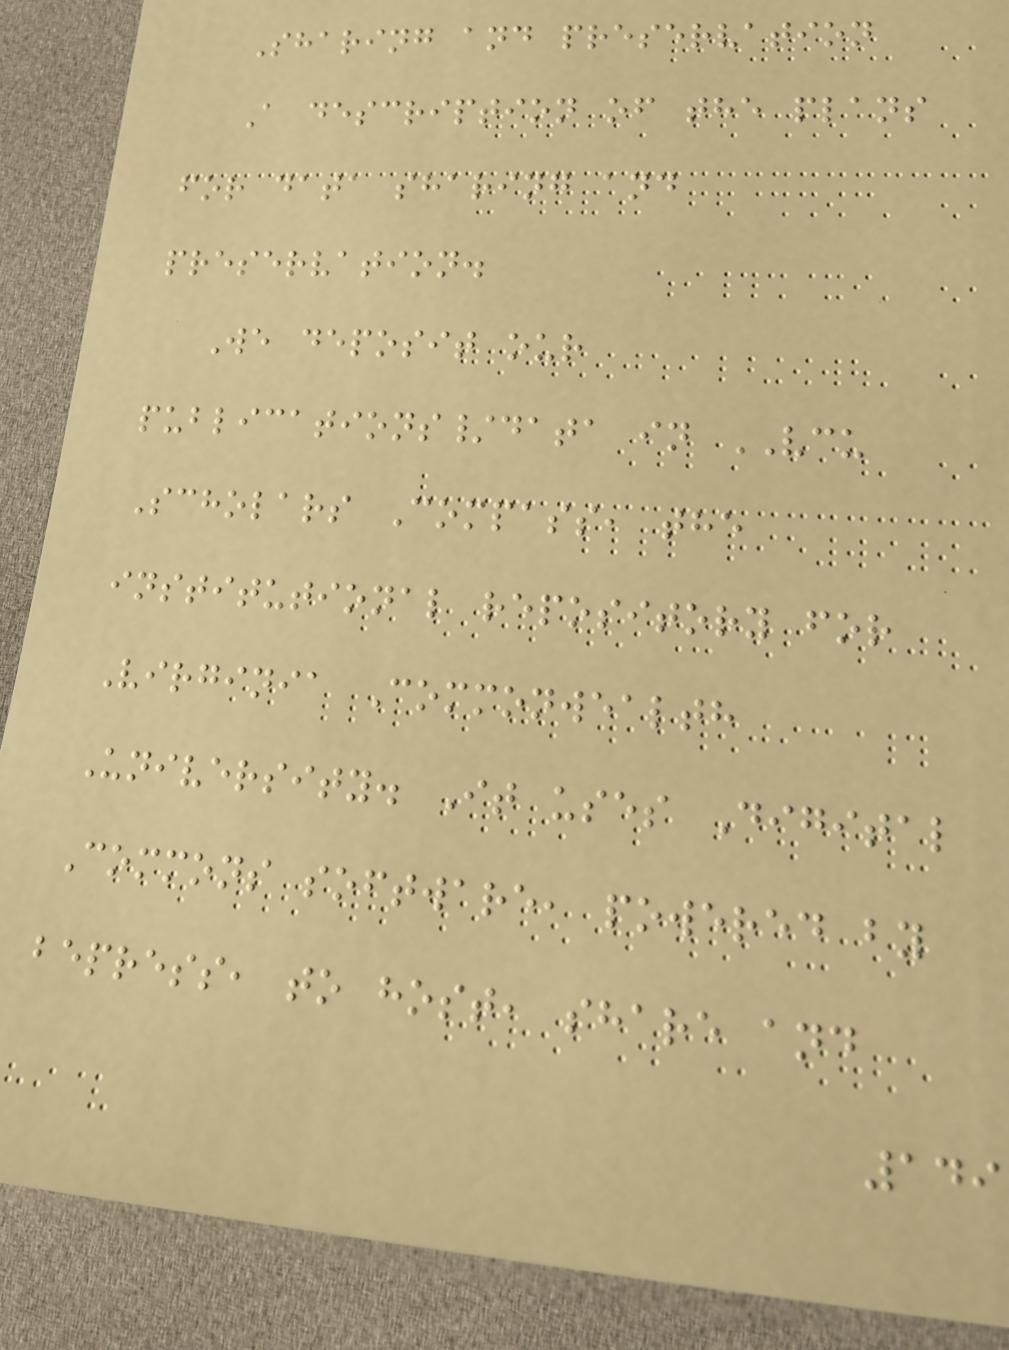Sharing and preservation
A description of the plans
for data sharing and
preservation.
We deposit our
publications/data in VCU
Scholars Compass, the
institutional repository for
Virginia Commonwealth
University. It uses Digital
Commons software, powered by
bepress, to host, share and
149
